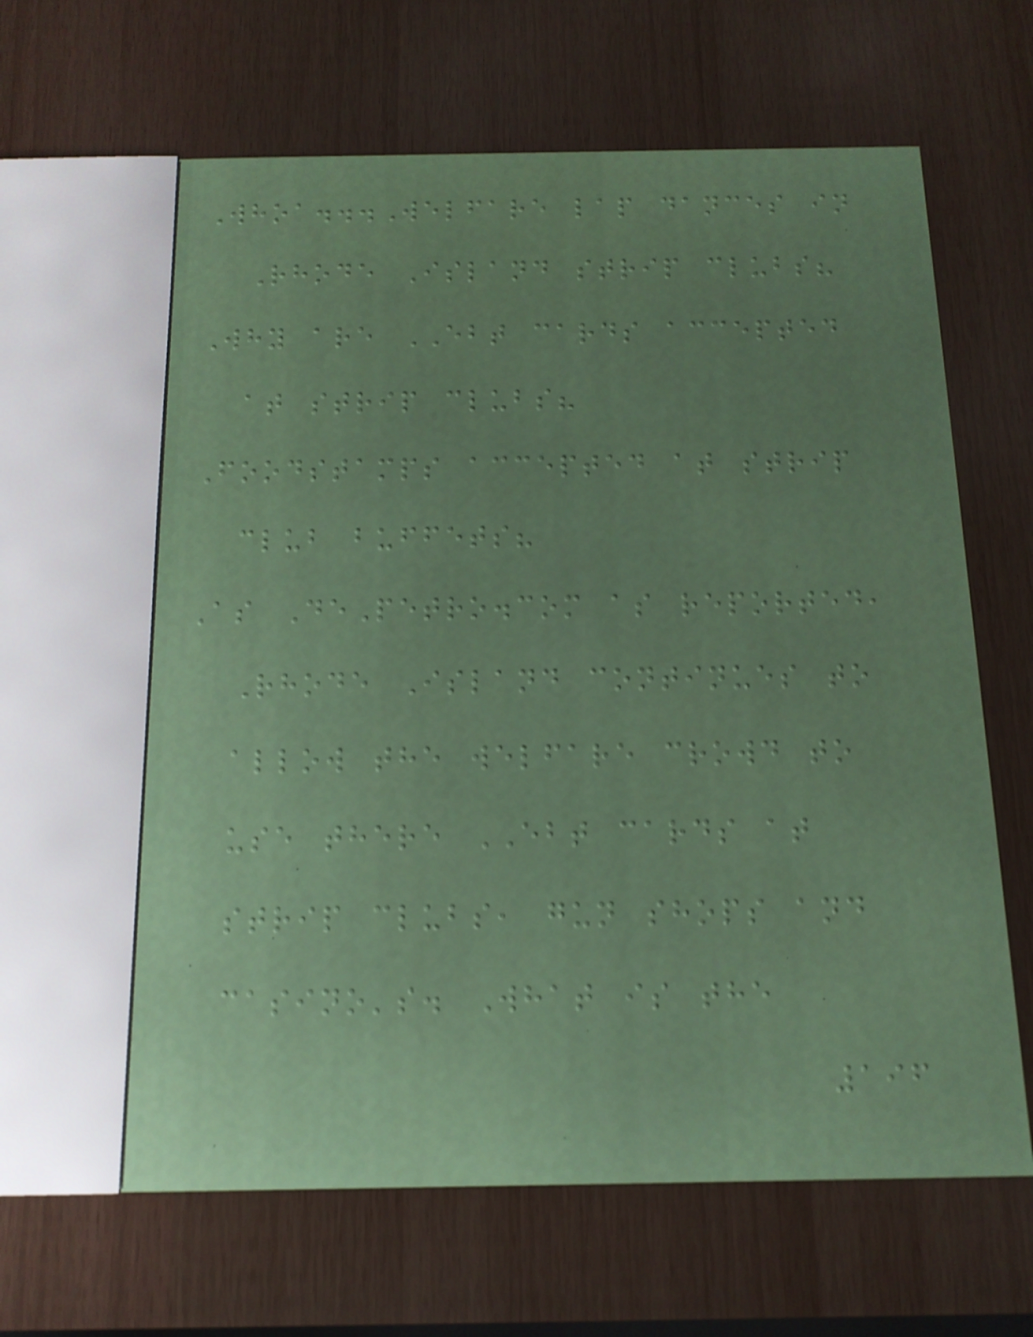Whoa...Welfare lap dances in
Rhode Island strip clubs?
Why are EBT cards accepted
at strip clubs?
Foodstamps accepted at strip
club buffets?
As DePetro.com as reported,
Rhode Island continues to
allow the welfare crowd to
use there EBT cards at
strip clubs, gun shops and
casino's. What is the
196
